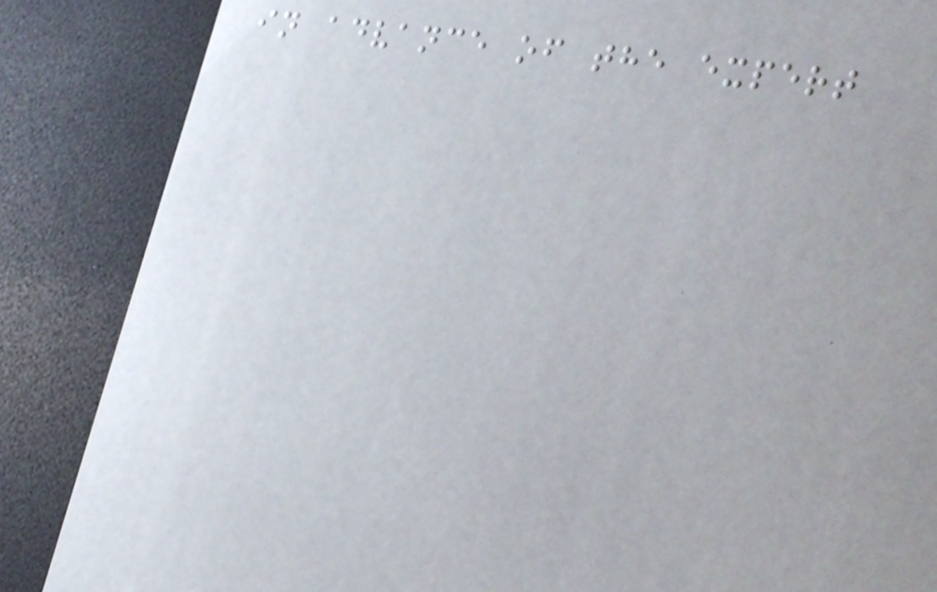in advance of the expert
